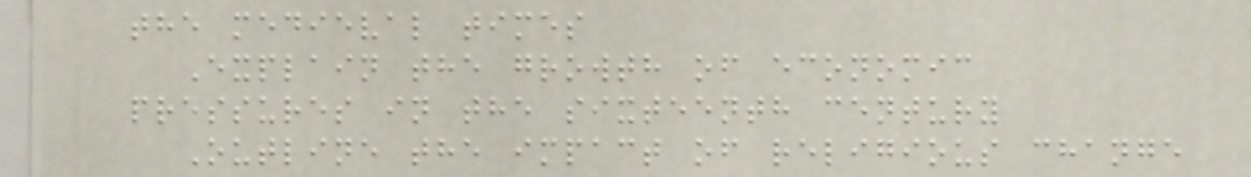the medieval times
Explain the growth of economic
pressures in the sixteenth century
Outline the impact of religious change
